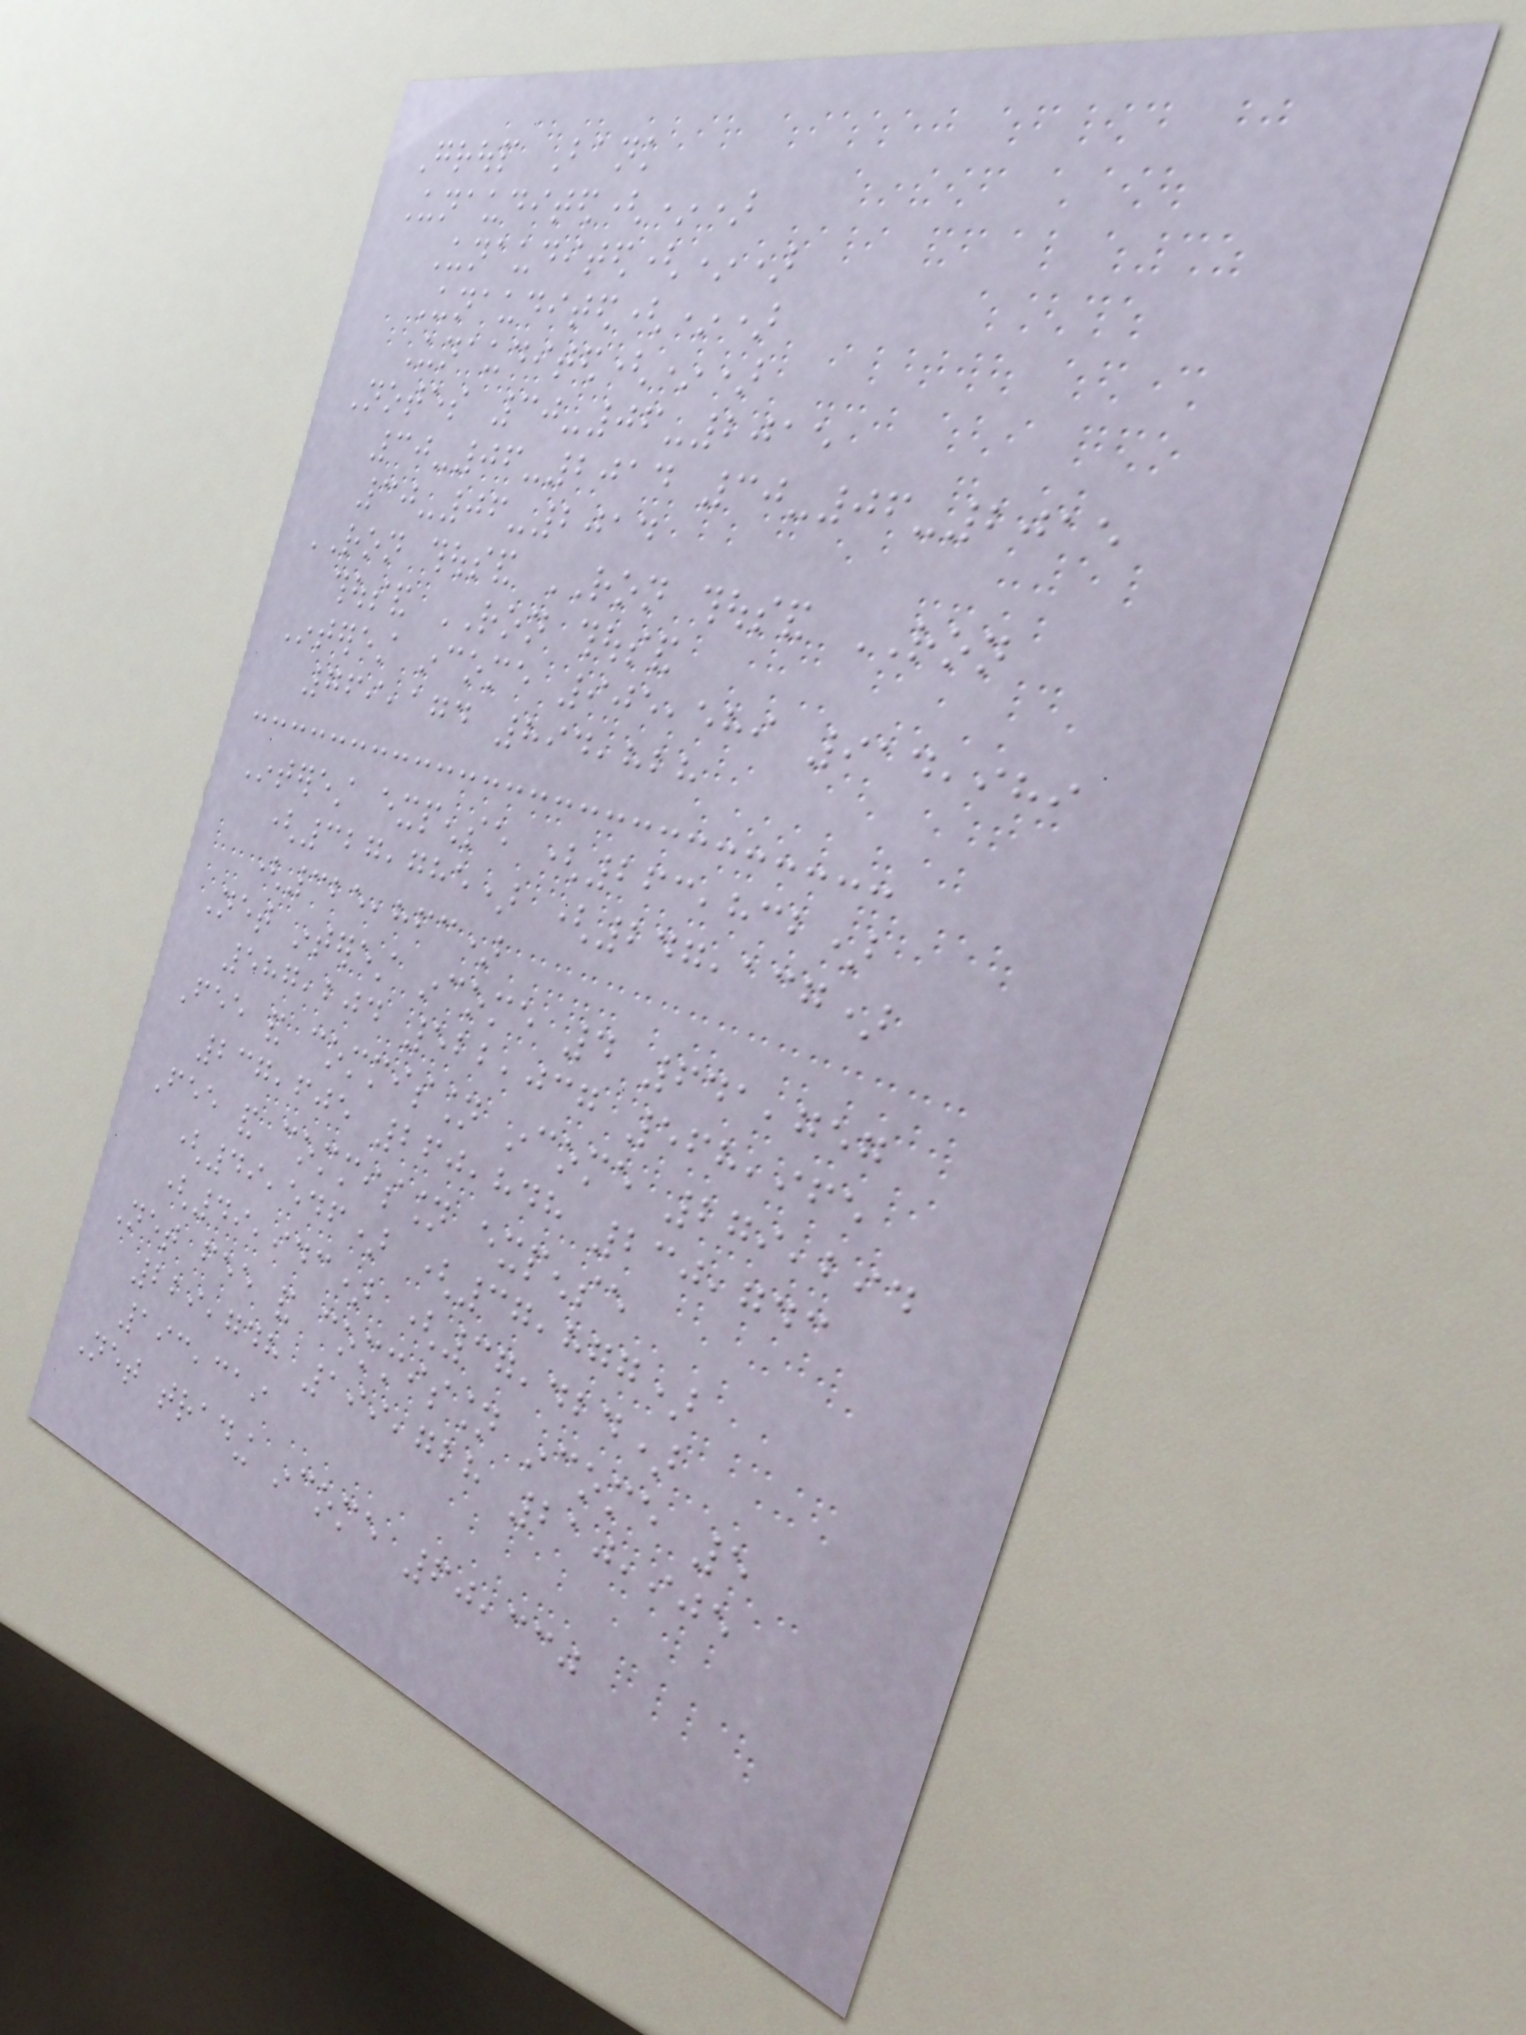Group Bank
Unaudited(*)
Unaudited(*)
Unaudited(*)
Unaudited(*)
Notes 30-06-2015
30-06-2014 30-06-2015
30-06-2014
RON thousand RON thousand RON
thousand RON thousand
Interest income 905,589 914,989
769,174 894,828
Interest expense (263,832)
(327,785) (247,137)
(325,863)
Net interest income 4 641,757
587,204 522,037 568,965
Fee and commission income 279,294
237,605 260,848 230,743
Fee and commission expense
(49,546) (37,877)
(49,943) (37,424)
Net fee and commission income 5
229,748 199,728 210,905
193,319
Net trading income 60,330
